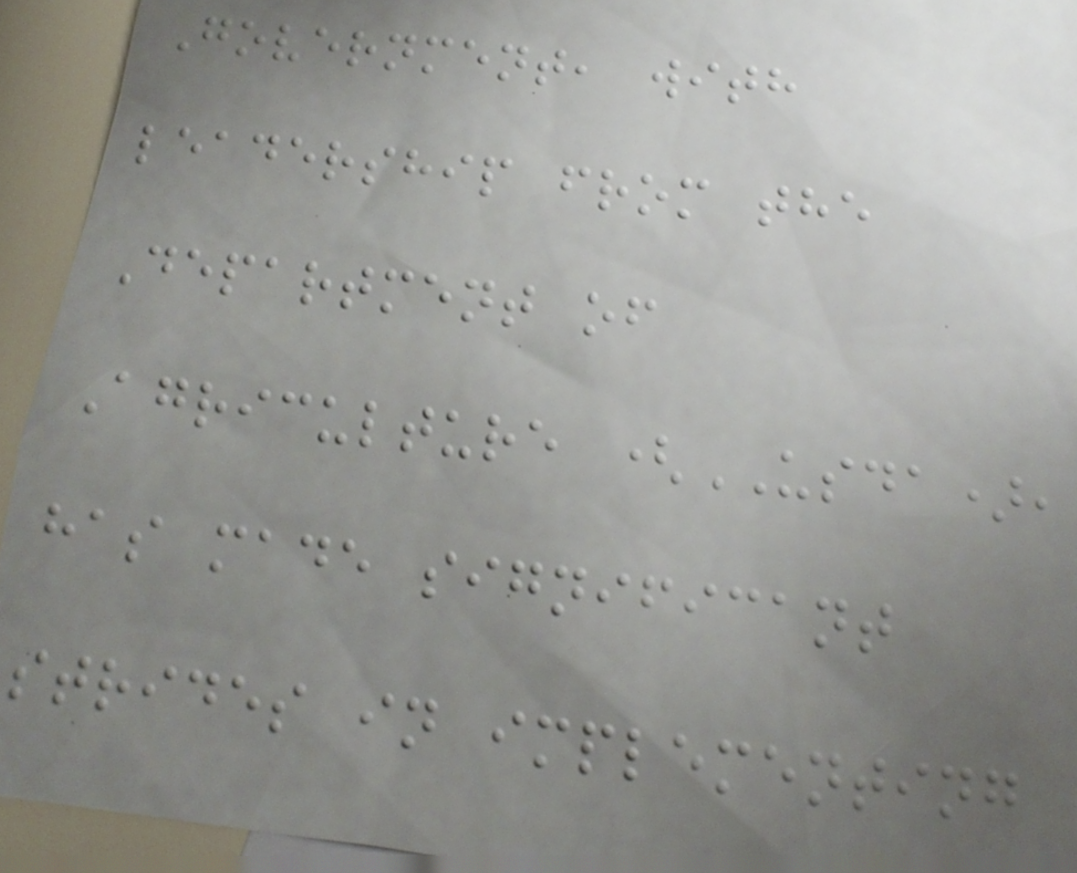Government, with
leadership from the
Department of
Agriculture (USDA),
has made significant
strides in implementing
